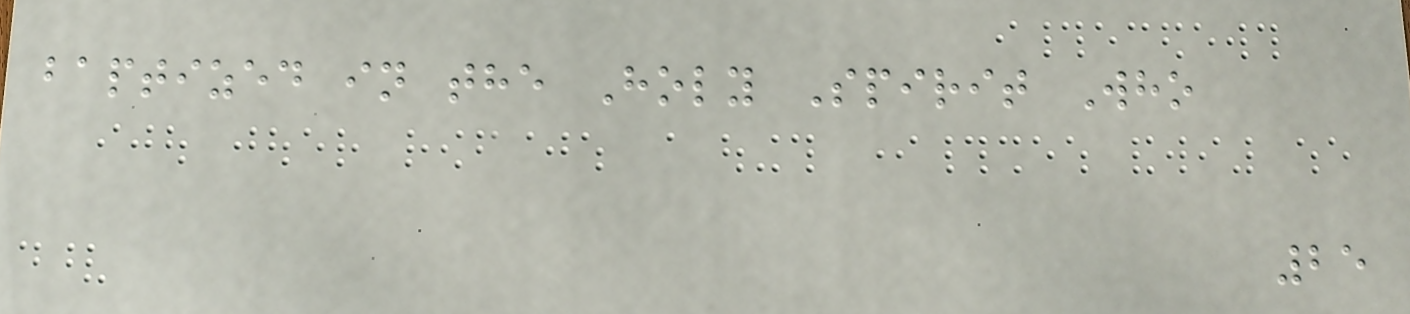baptized in the Holy Spirit Who
25
